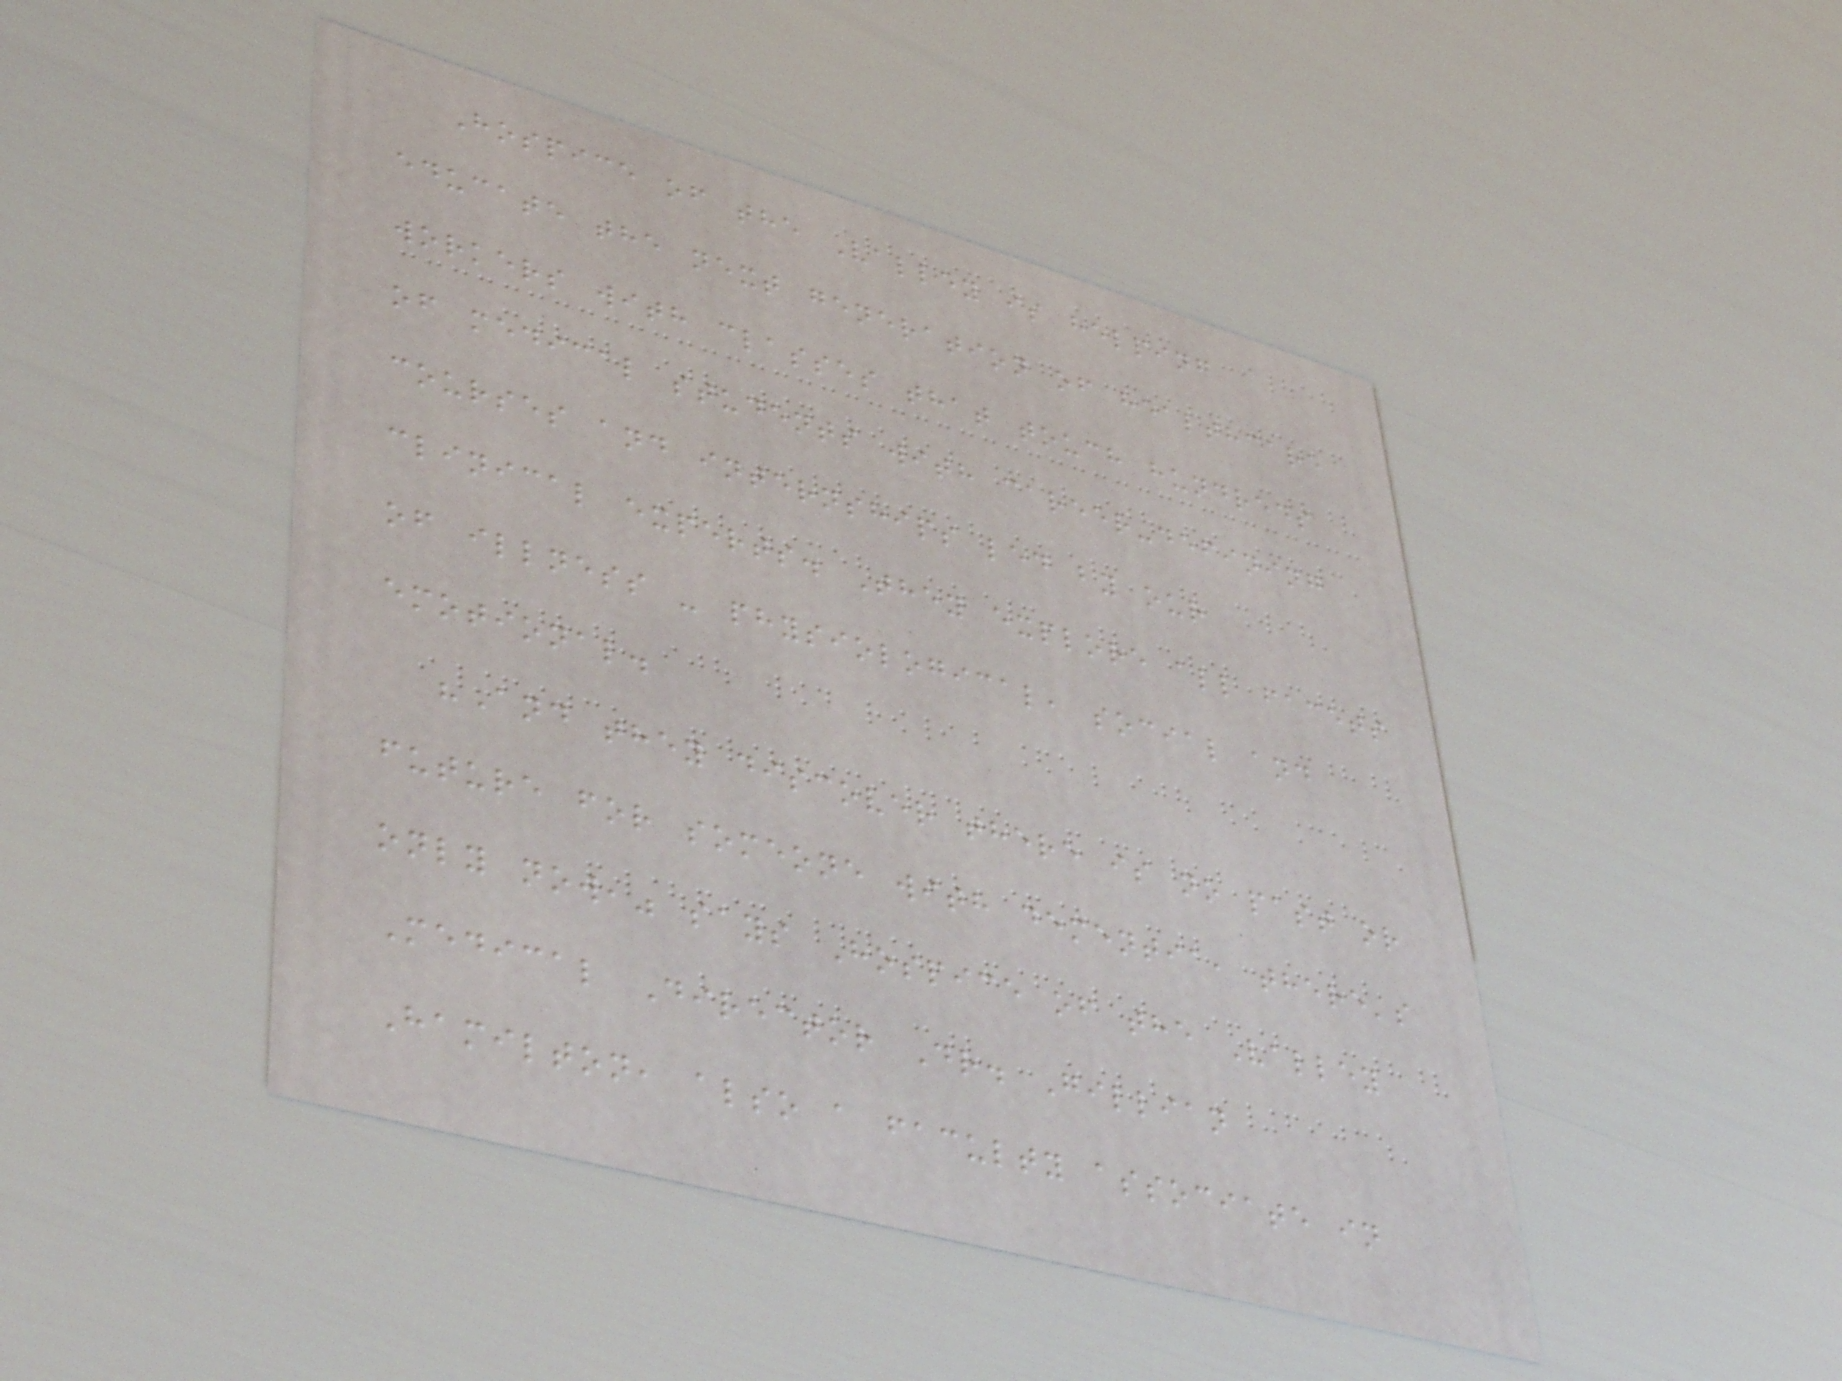Hospice of the Valley is helping
educate the next generation of healthcare
workers with classes that touch hundreds
of medical students with career-defining
courses and internships led by our
clinical experts. They explore all facets
of illness - physiological, social and
emotional.
"And they discover there is no past or
future for someone with dementia, there's
only now," says Hospice of the Valley
Medical Director Dr. Gillian
Hamilton, also a faculty associate in
